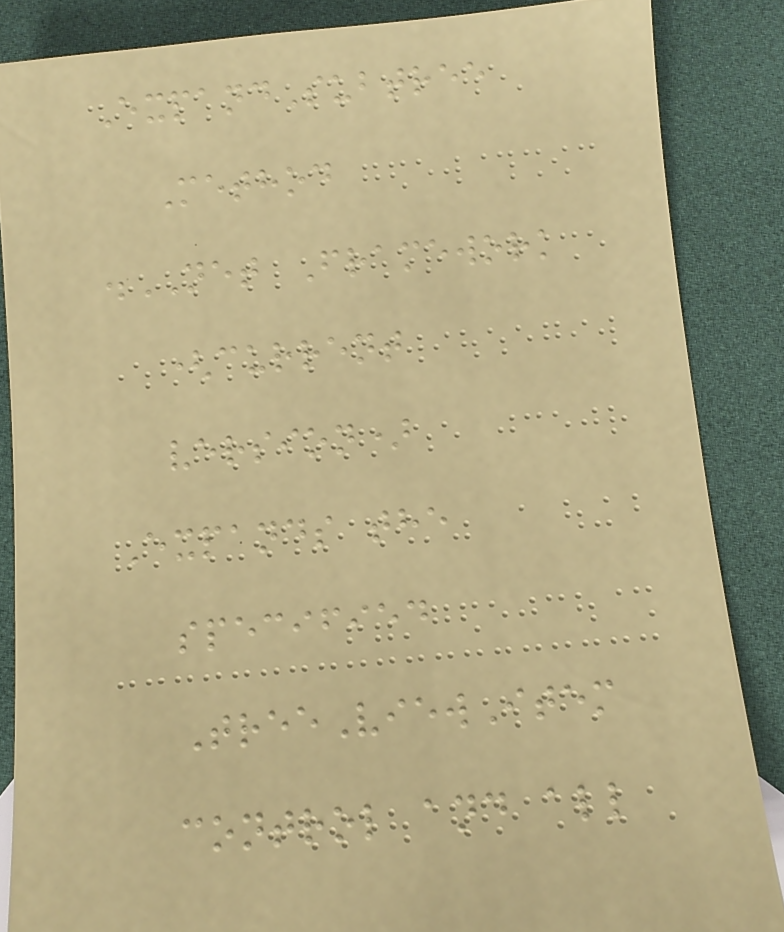ExpandSubtree
Method
.NET Framework
(current
version)
Expands the
specified
TreeViewItem
control and all
